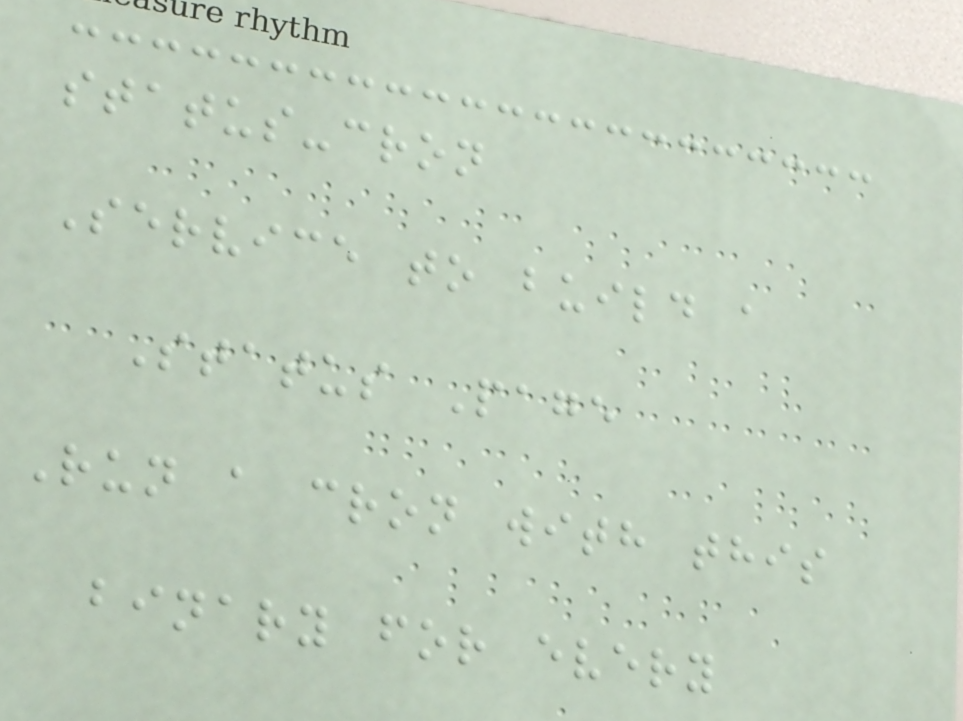status-cron
Service to build a
Status Page
Run a cron with this
binary for every
